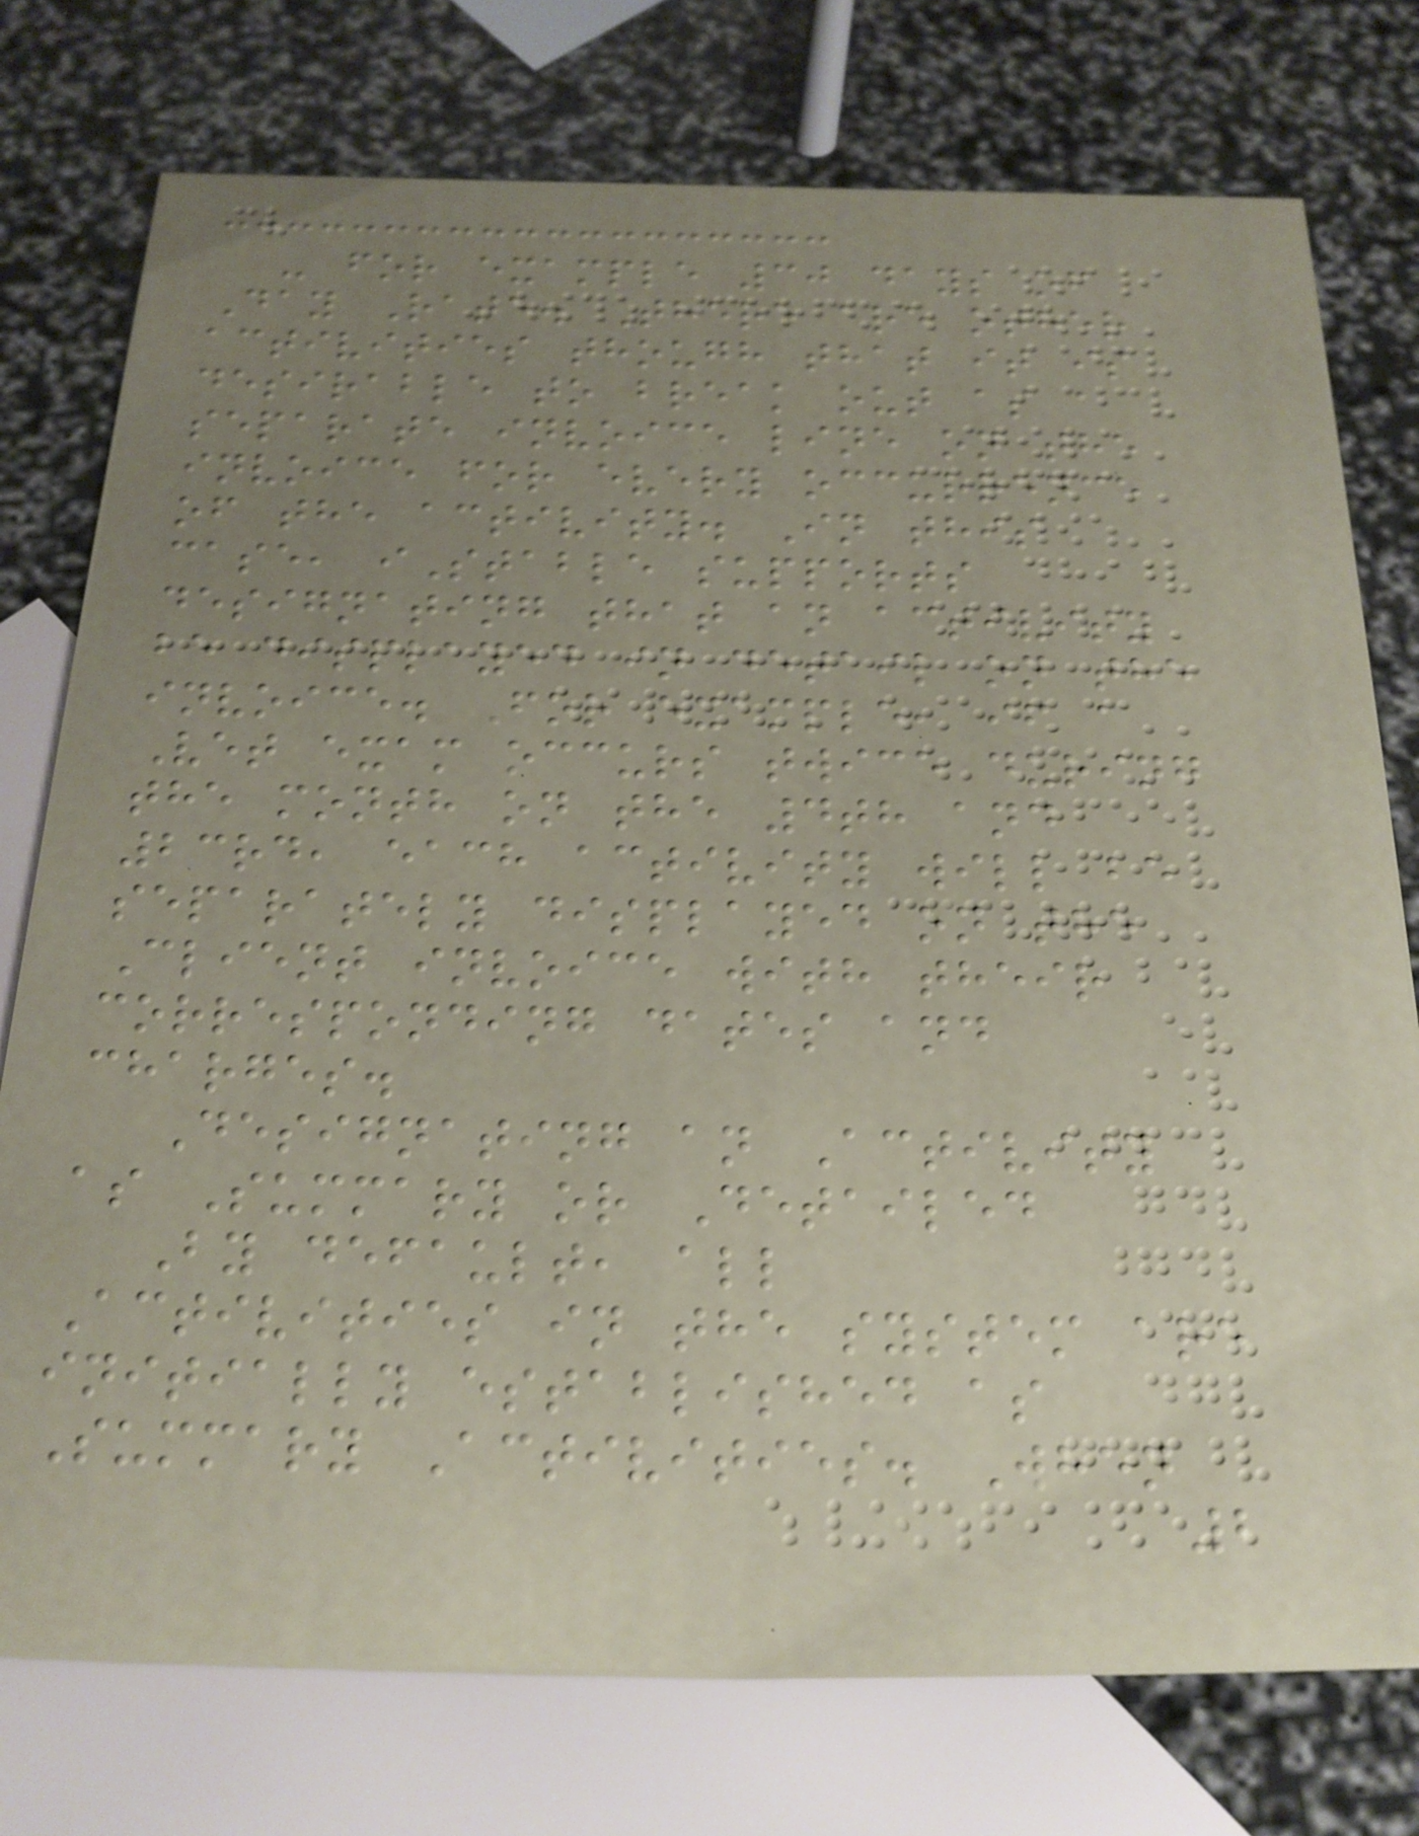- for example 30 days of
Day Rate. There are other
activities though that it is
desirable to break out as a
separate invoice line on the
invoice for every occurrence
of the activity. In this
case, iStable supports
designating that an activity
be displayed in detail on the
invoice. For example, if a
Vet exam occurs twice during
the month on the 4th and
23rd, each activity will be
separately displayed on the
Client invoice with their
corresponding dates and
charges.
Designating an Activity
as Summary or Detailed
By default, all
Activities in the system are
initially established as
Summary Activities. When
2
